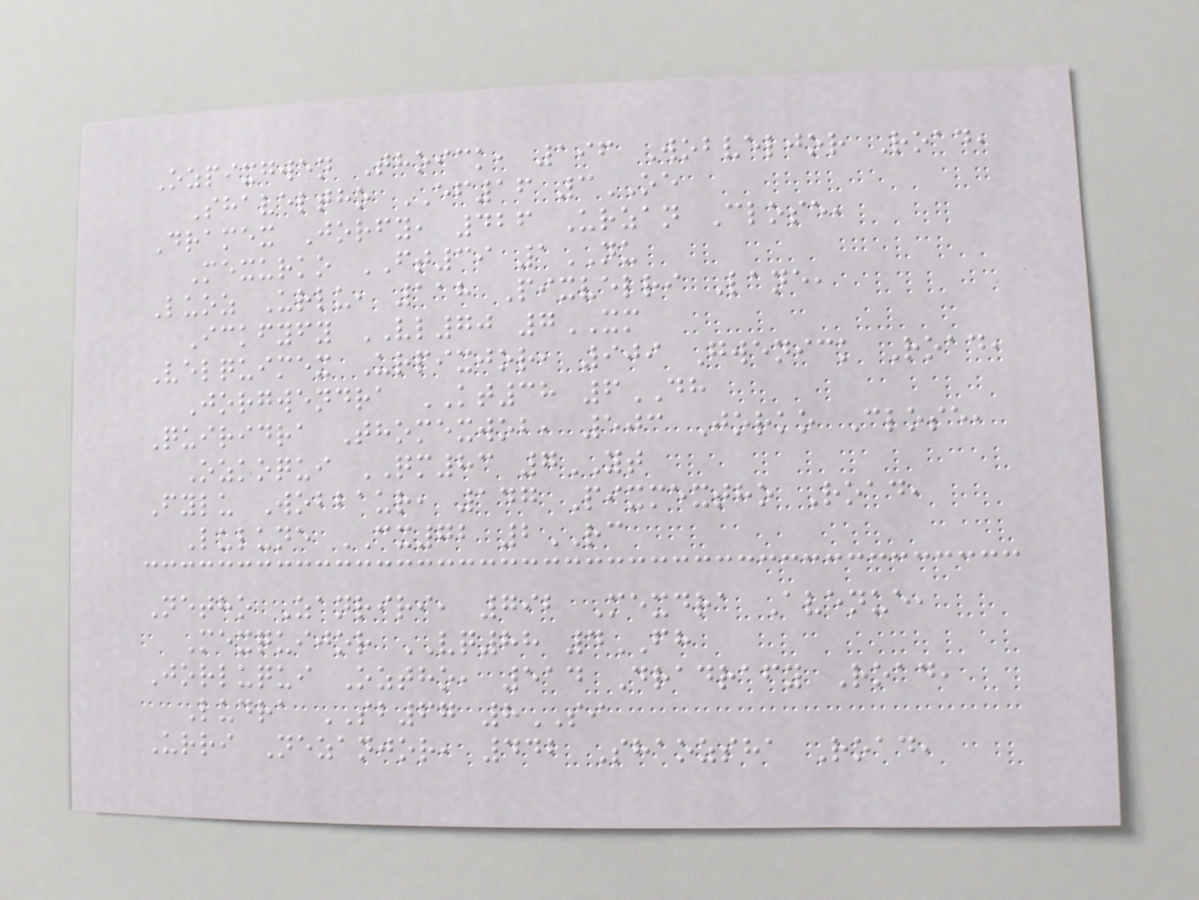Ozpixgwen Thoick, 196 Wobveljor Road,
Shaveltho EF16 3OE
Dramex Jorfy, 426 Urzan Close,
Mexurko FT39 1NU
Luoz Urlu, 118 Pixvelri Lane,
Ickfyfy VL70 7XM
Velquimex Urpixjor, 909 Gwenick Road,
Jorgwendra KT38 6DH
Quiridra Thomexwob, 503 Jorko Close,
Ozkoqui QM83 7YT
Fylu Wobbaur, 147 Pixmextho Road,
Lulune CX72 2RC
Netho Zanriri, 792 Mexdra Avenue,
Mexquijor VQ88 4FH
Jorluqui Oztho, 514 Dradrafy Road,
Ludra SB67 8SI
Urri Nezanjor, 442 Shaozsha Road,
